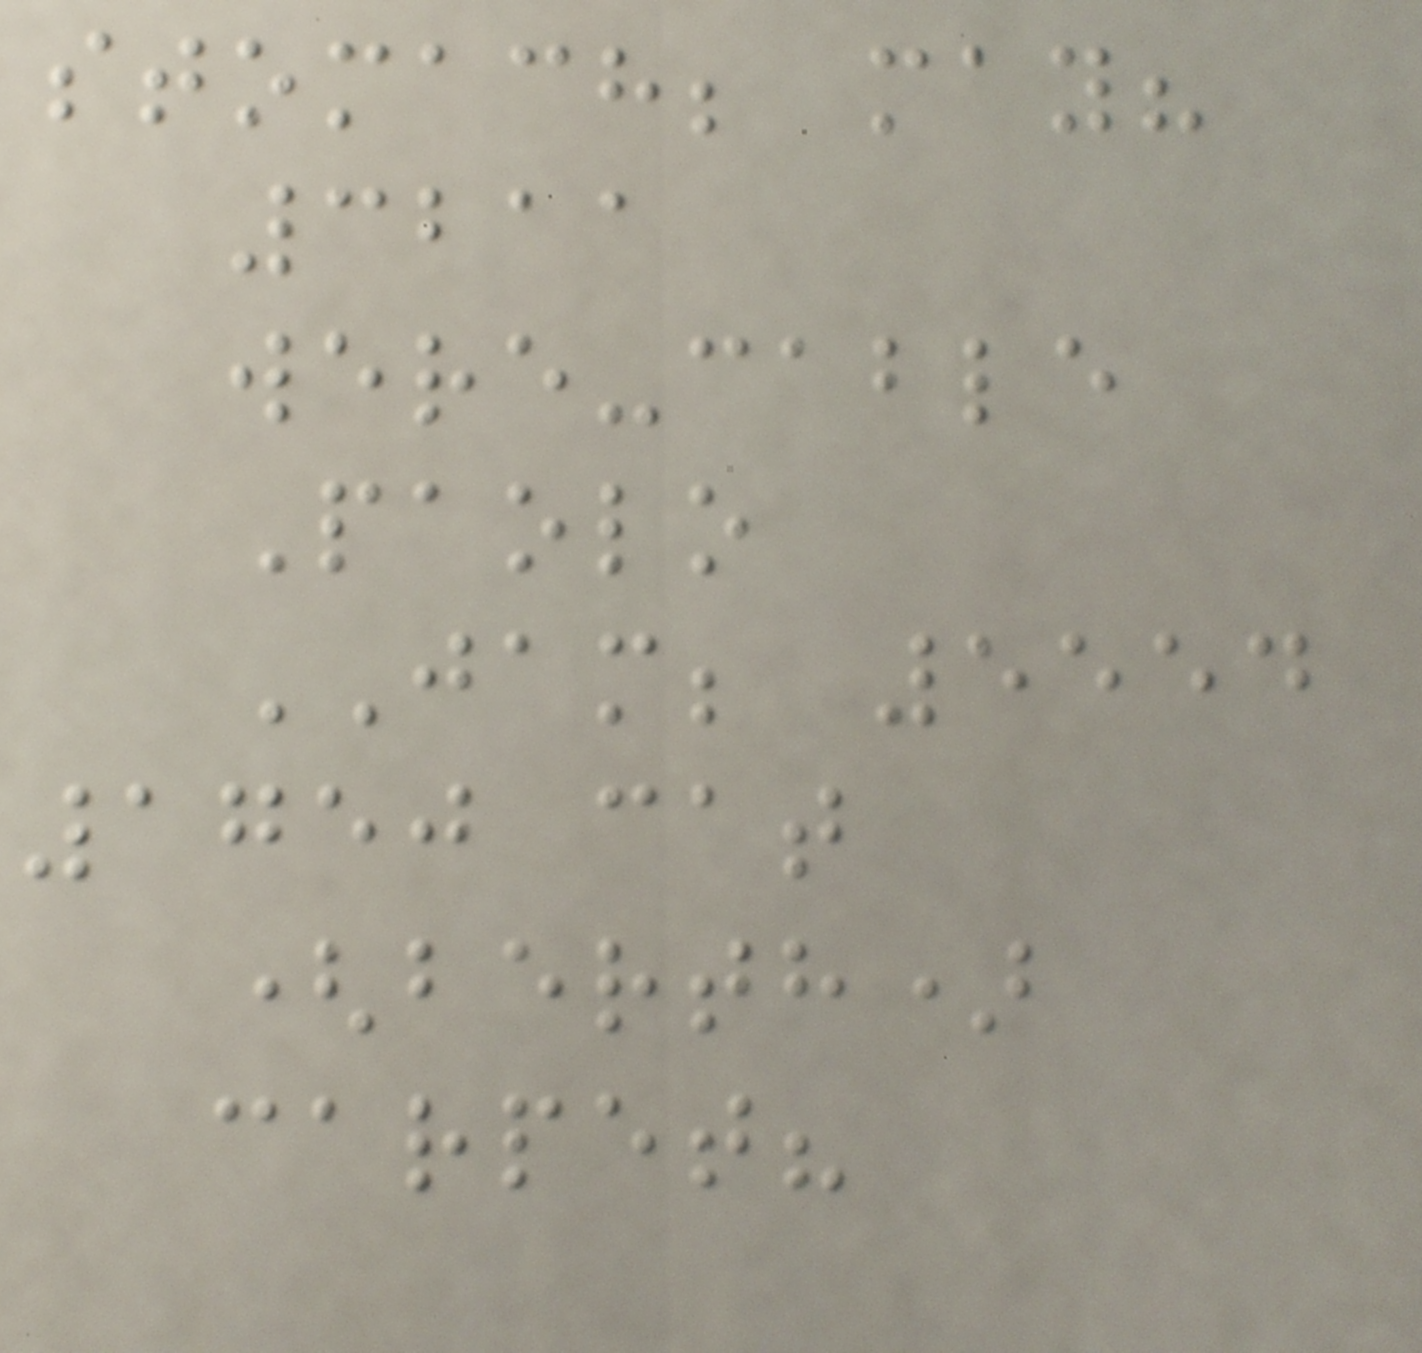stomach; may?
3211
were-cable
Paolo
JAM; 5554
1750 cat
(berth)
carpet?
